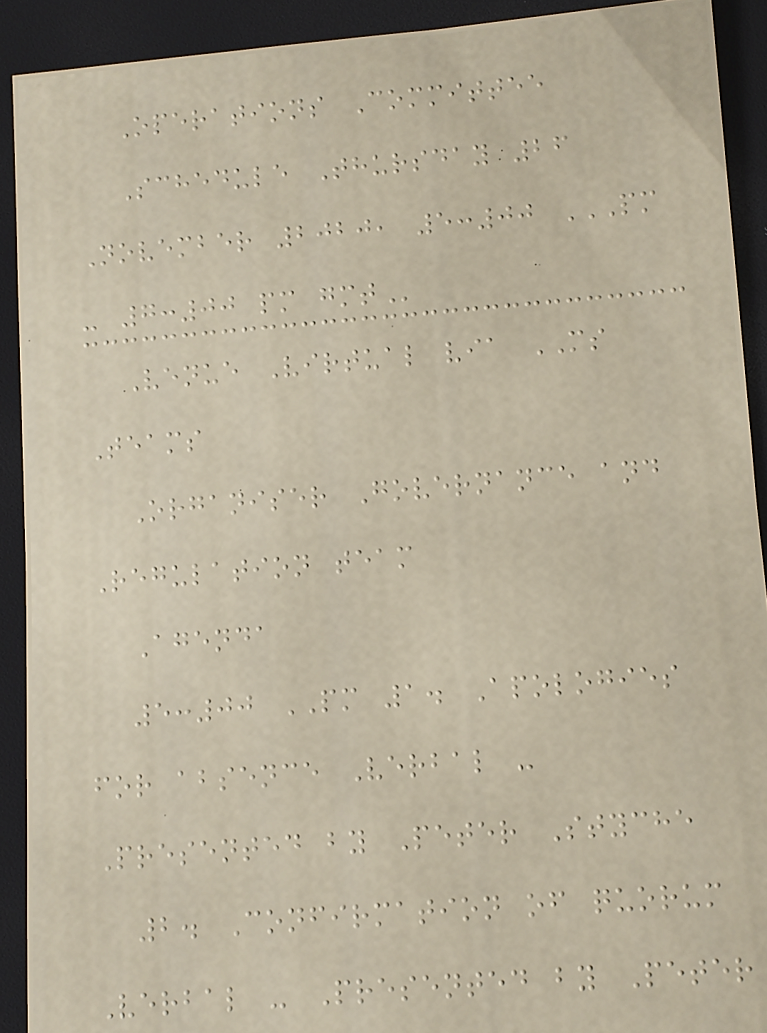Operations Committee
Schedule Thursday 26
November 2020, 5:00 PM
- 7:00 PM GMT
Venue Virtual via MS
Teams
Organiser Governance and
Regulation team
Agenda
5:00 PM 1. Apologies
for absence Verbal -
Presented by Peter Styche
2. Confirmation of quorum
Verbal - Presented by Peter
